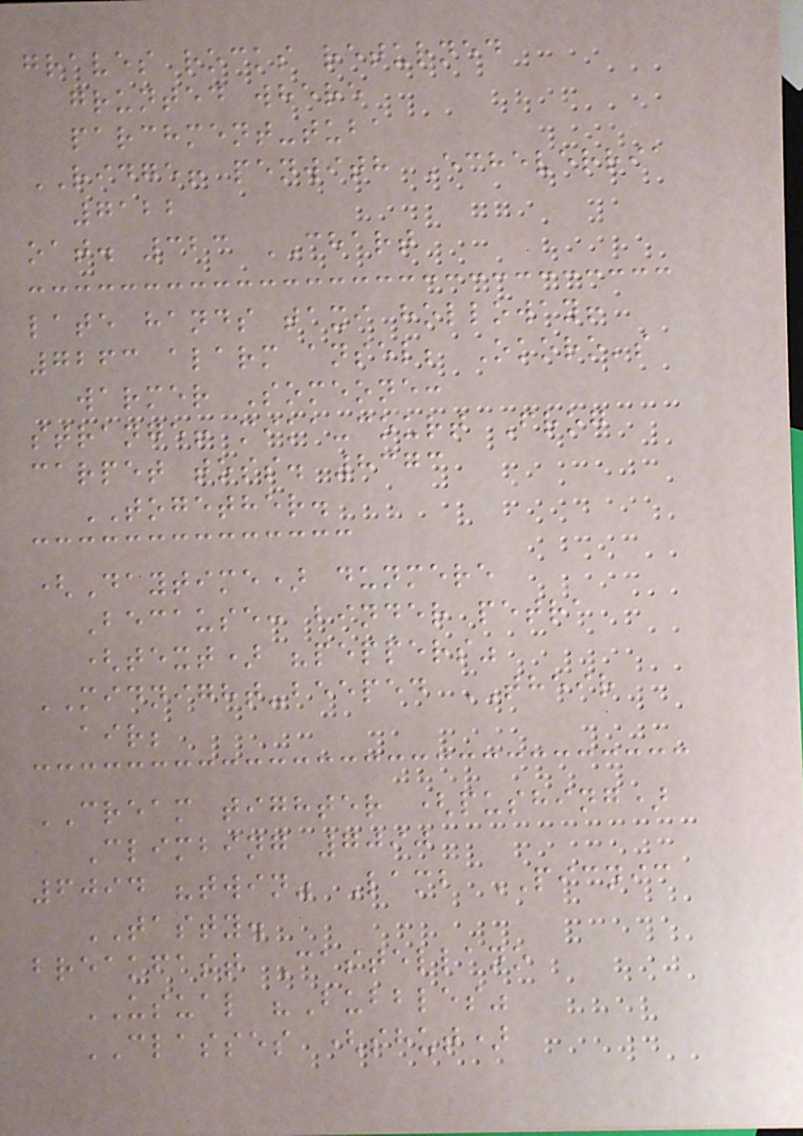graves rocks returned
grunted where
parchment-tuba
RIDGE! penwith Echeverria
7122
oat. 323 CHART
late hands taxi holloway!
7263 alarm ansel; Okoro's
warmer Someone:
strange! mika-court Frog
carpet toss. 8373
TOGETHER.
(Daytime) dunmere
Because: binder petra
(text) "peppers"
MIDNIGHT-beeped THEIR
air;
CREAM tighter (pushing)
Climbing 7090
6094 "twin" Lamb PICNIC
TASTY.
breakfast Castellano
USUAL "Bubbles"
CLASSES (shut)
